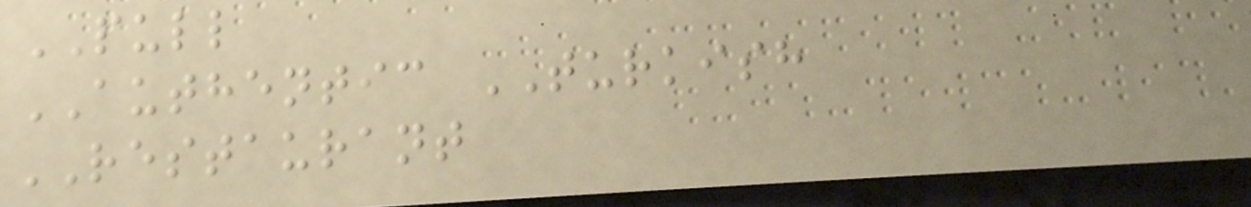PULL
AUTHENTIC TURKISH
RESTAURANT
